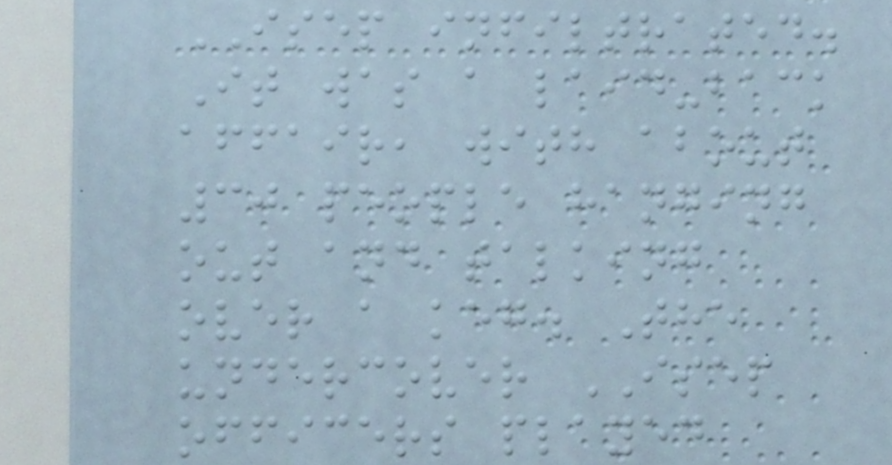ISEP infiltrated.
It was a laid-back
affair, with about
30 people hanging
out and talking
over a keg. The
undercover ISEP
officers played
